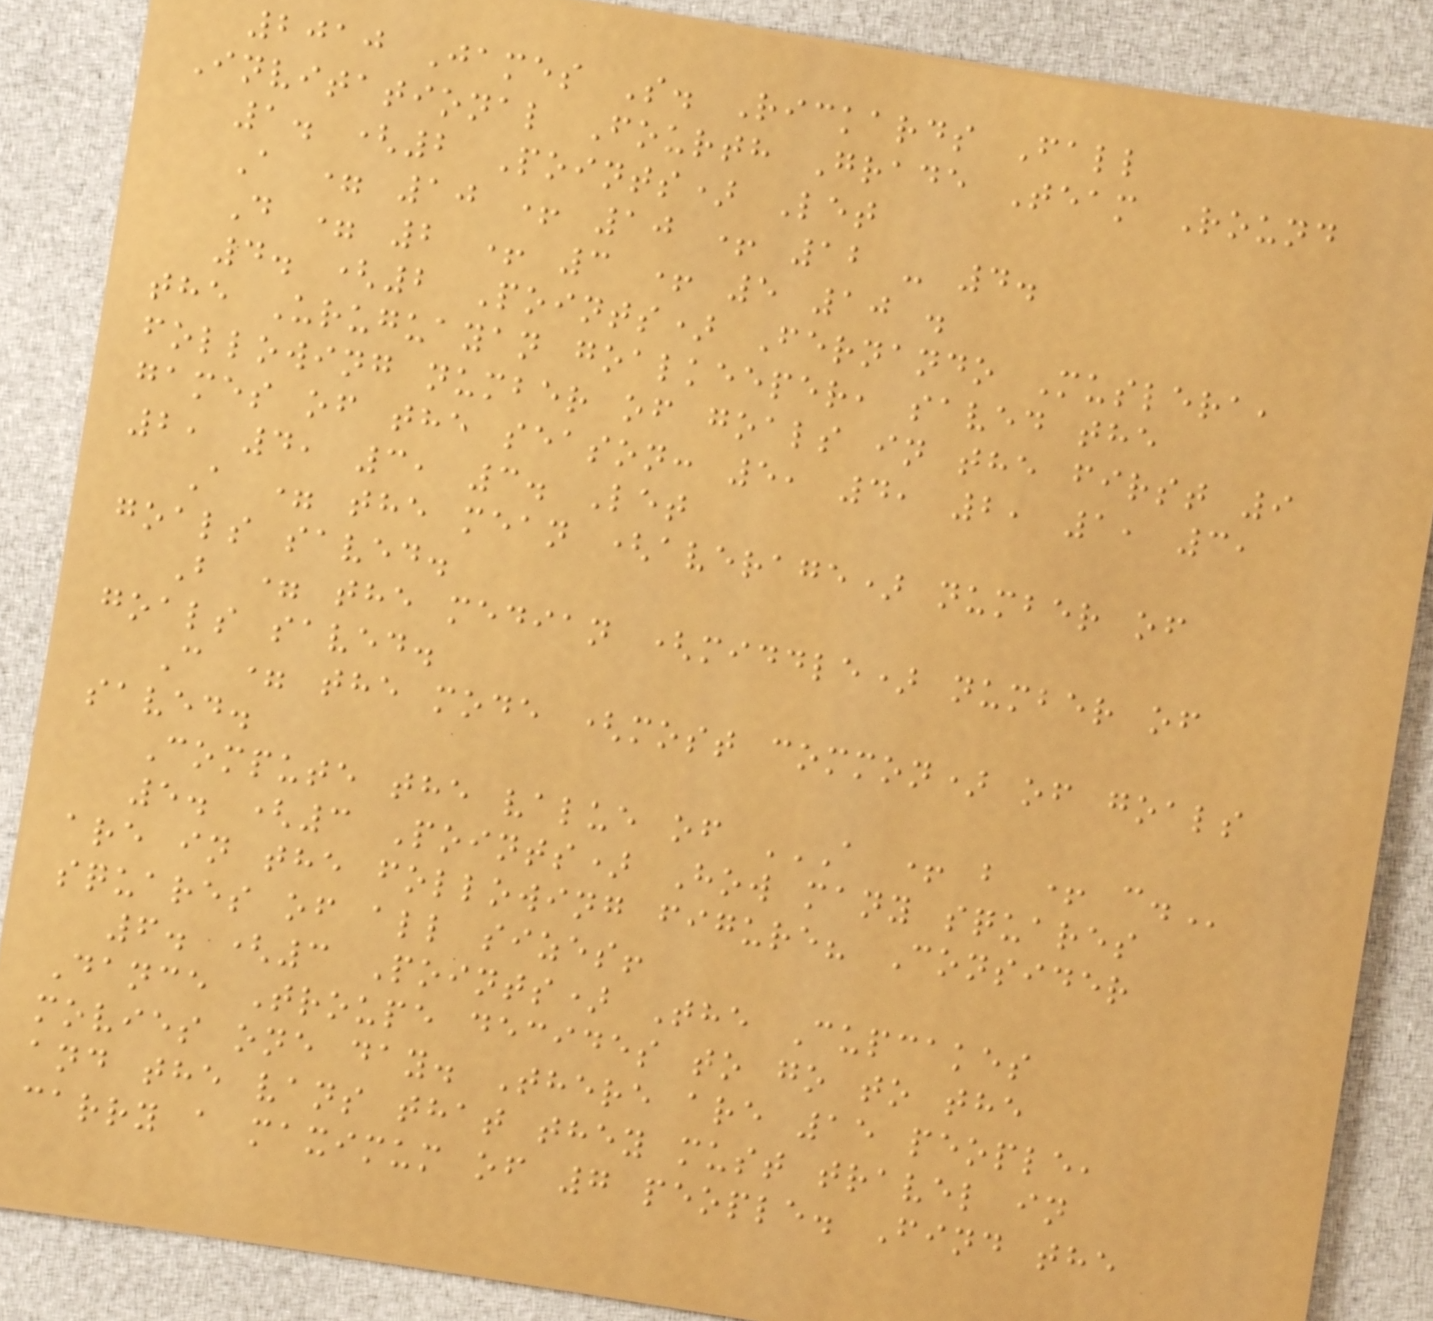2010 James S. Rickards Fall
Invitational Fourth Grade Team Round
1. (2 Points) Let
A = 10 + 10 + 12 - 4.
D = 2 + 3 + 5 10 .
4. (2 Points) Fernando Muslera,
the Uruguayan goalkeeper, saved the
following number of goals in the first 9
games of the season: 5, 4, 2, 1, 3,
2, 4, 3, 3. Let
A = the mean (average) number of
goals saved.
B = the median (middle) number of
goals saved.
C = the mode (most common) of goals
saved.
Compute the value of A + B + C.
5. (3 Points) How many squares
are in the following figure? Consider
squares of all sizes!
6. (3 Points) The Cupcakes
Dance Troupe decides to go to the
movies one day. There are 15 people,
and the vans that they must travel in
carry a maximum of 7 people. Find the
